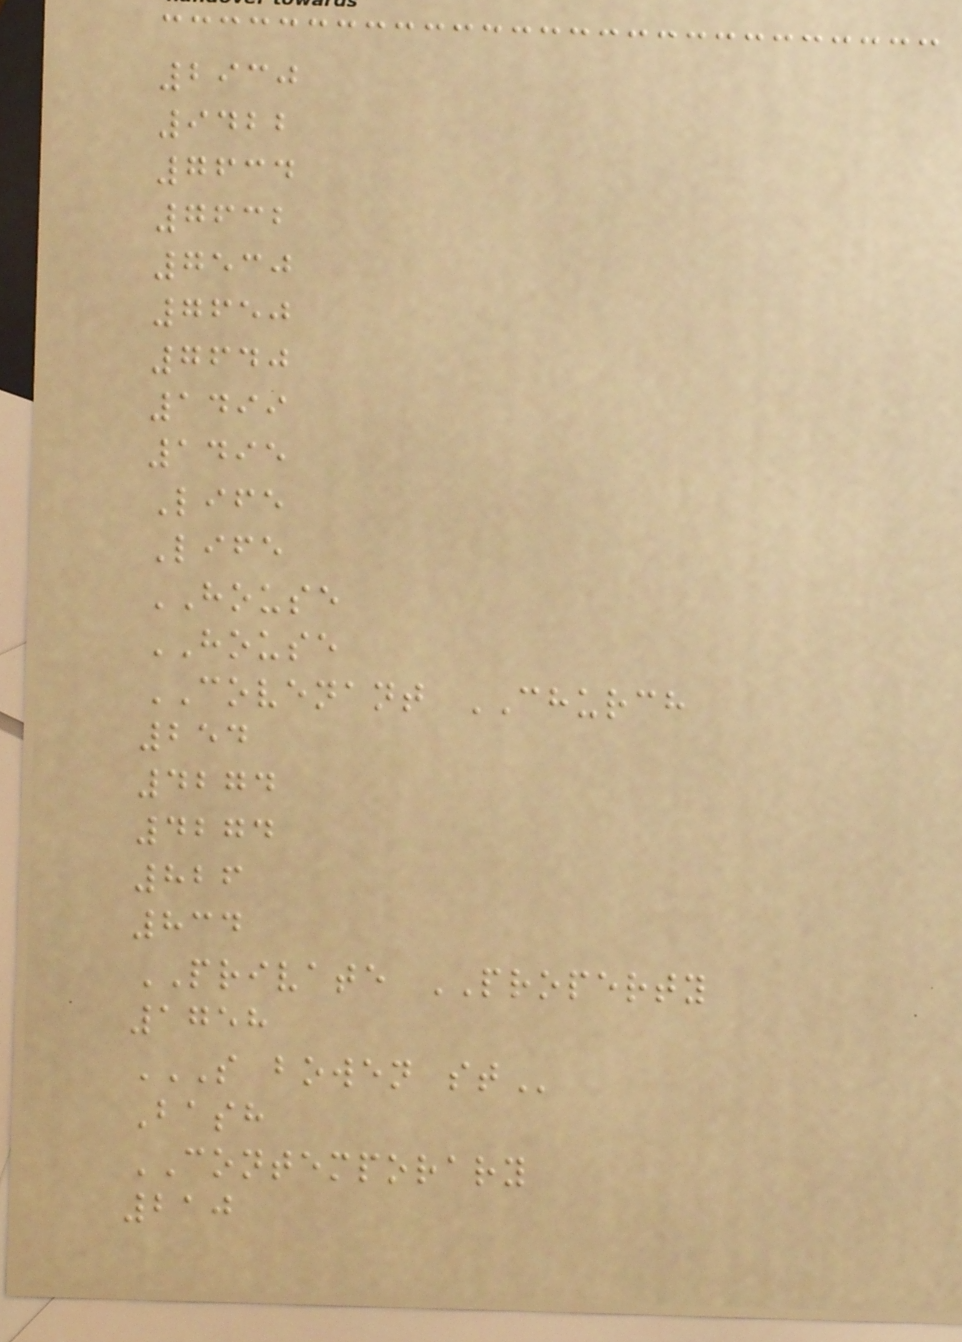2930
9422
7634
7632
7530
7650
7640
1499
1495
Life
Life
HOUSE
HOUSE
COVENANT CHURCH
254
4274
4274
826
834
PRIVATE PROPERTY
1758
S BOWEN ST
Bash
CONTEMPORARY
210
